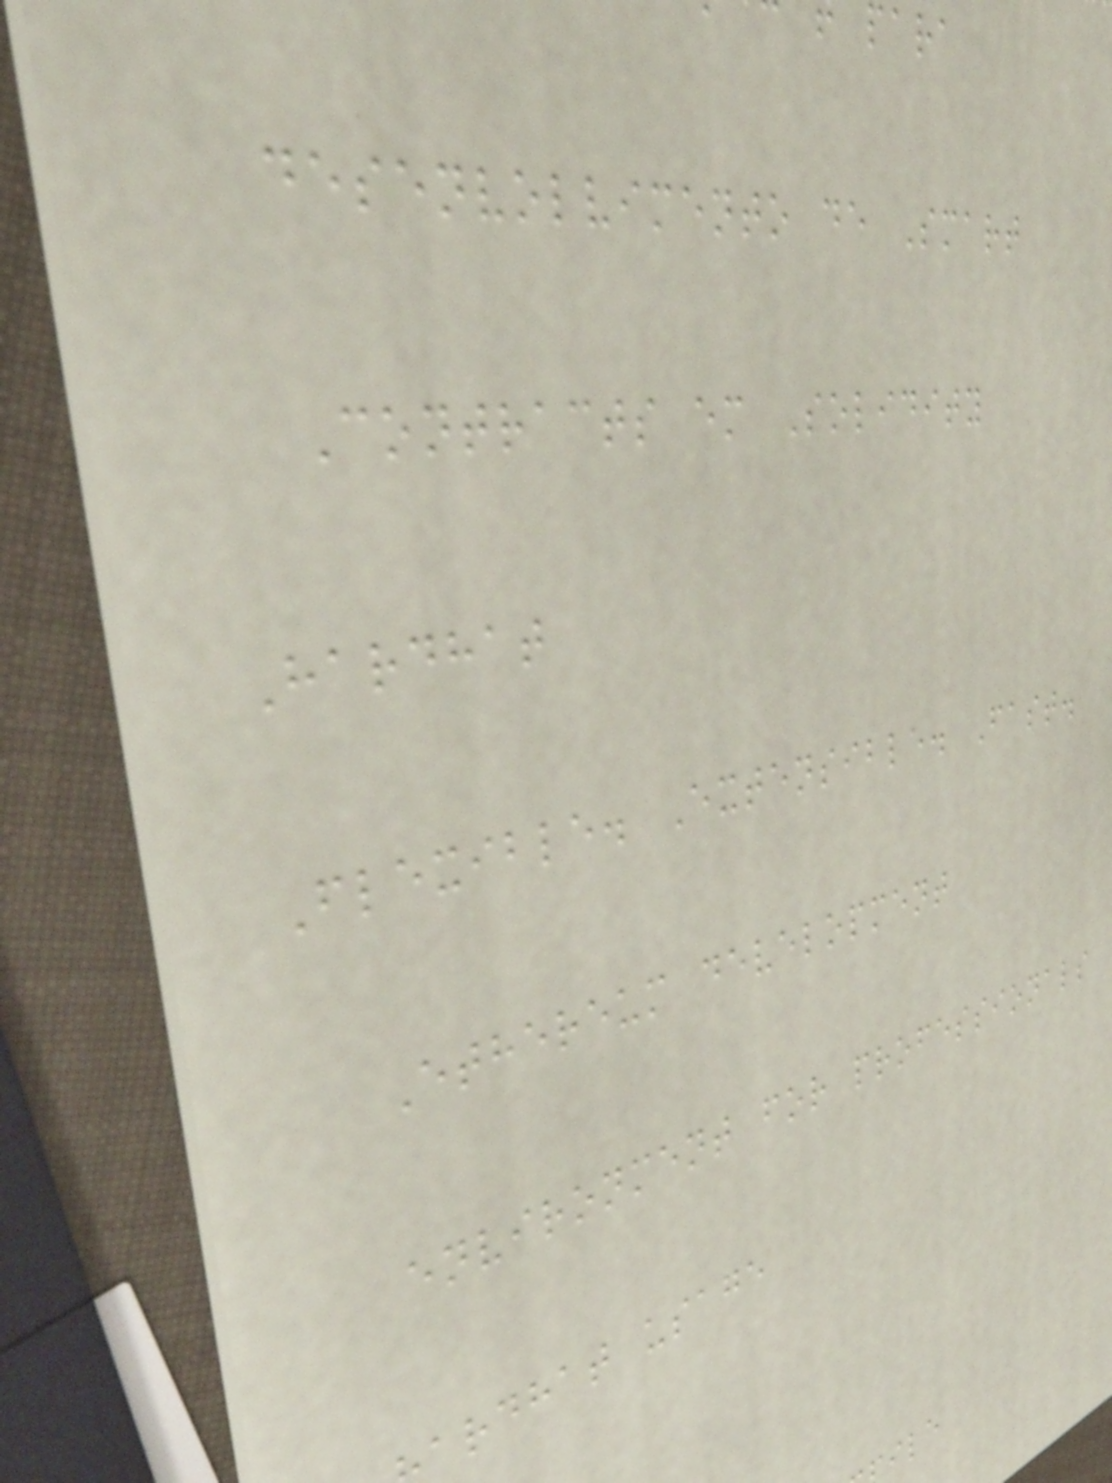desenvolvimento de Smart
Contracts em Solidity
Hardhat
Flexible. Extensible. Fast.
Ethereum development
environment for professionals
ardhat usage
